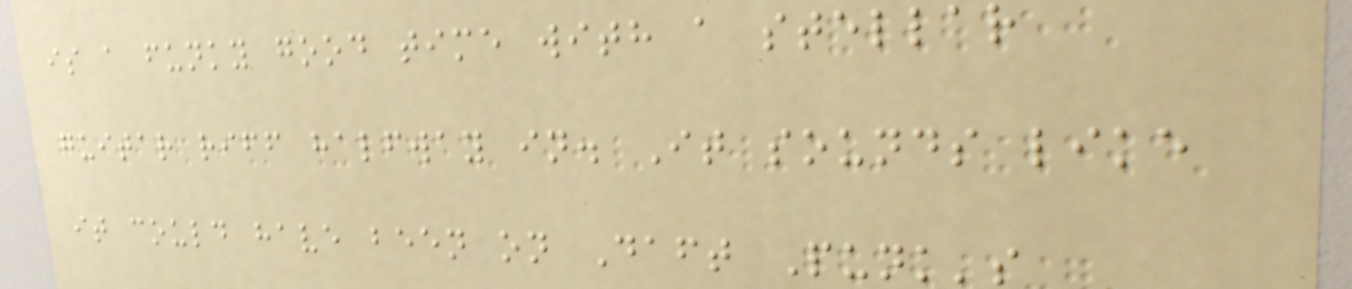is a funky good time with a stellar
guitar riff halfway in. It sounds like
it could have been on Daft Punk's
